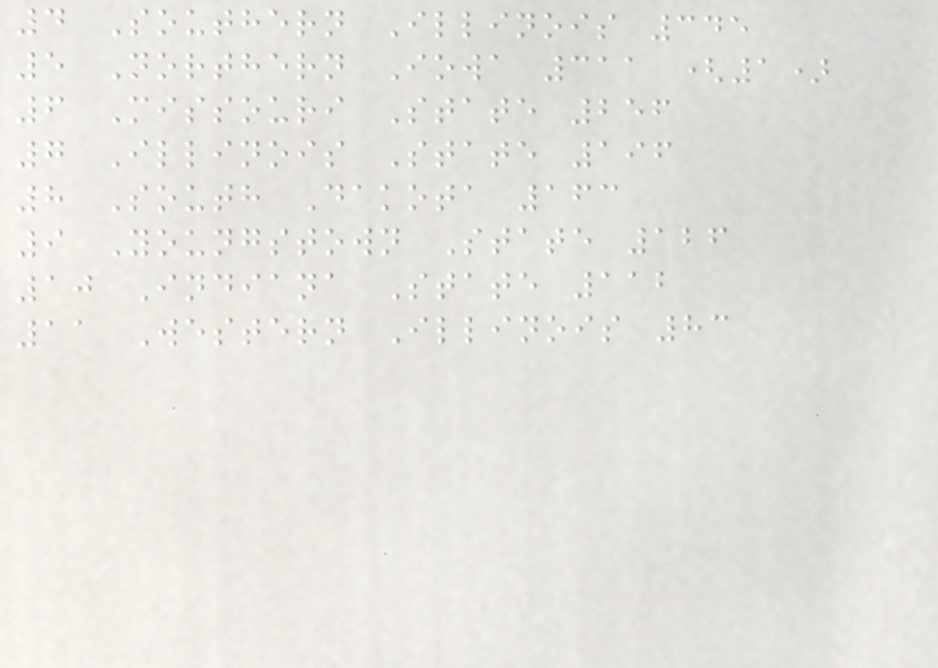4 Southern Illinois 345
5 Northern Iowa 311 (1)
6 Missouri State 256
7 Illinois State 196
8 South Dakota 163
9 Youngstown State 126
10 Indiana State 112
11 Western Illinois 83
